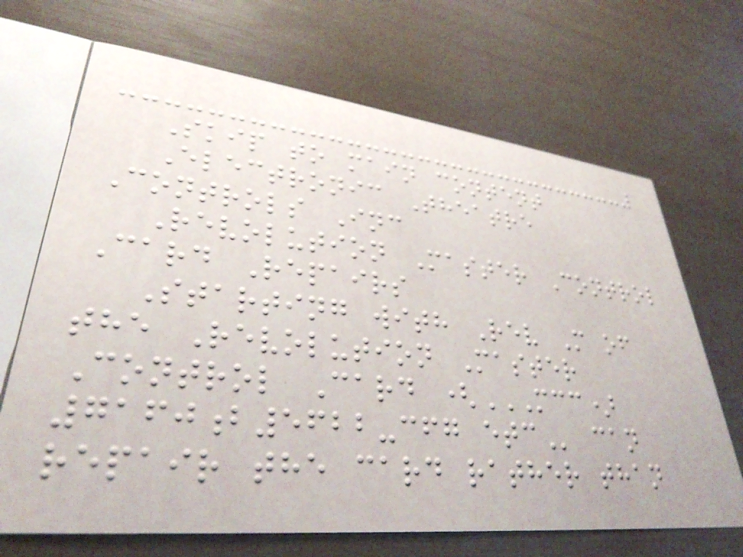Skip to main content
Electronic Theatre
Controls Inc
Revolution Master Control
Card Repairs
Starting with Rev M of
the Revolution Master
Control Card (MCC)
7160B5622-CFG ETC can
repair the card rather than
